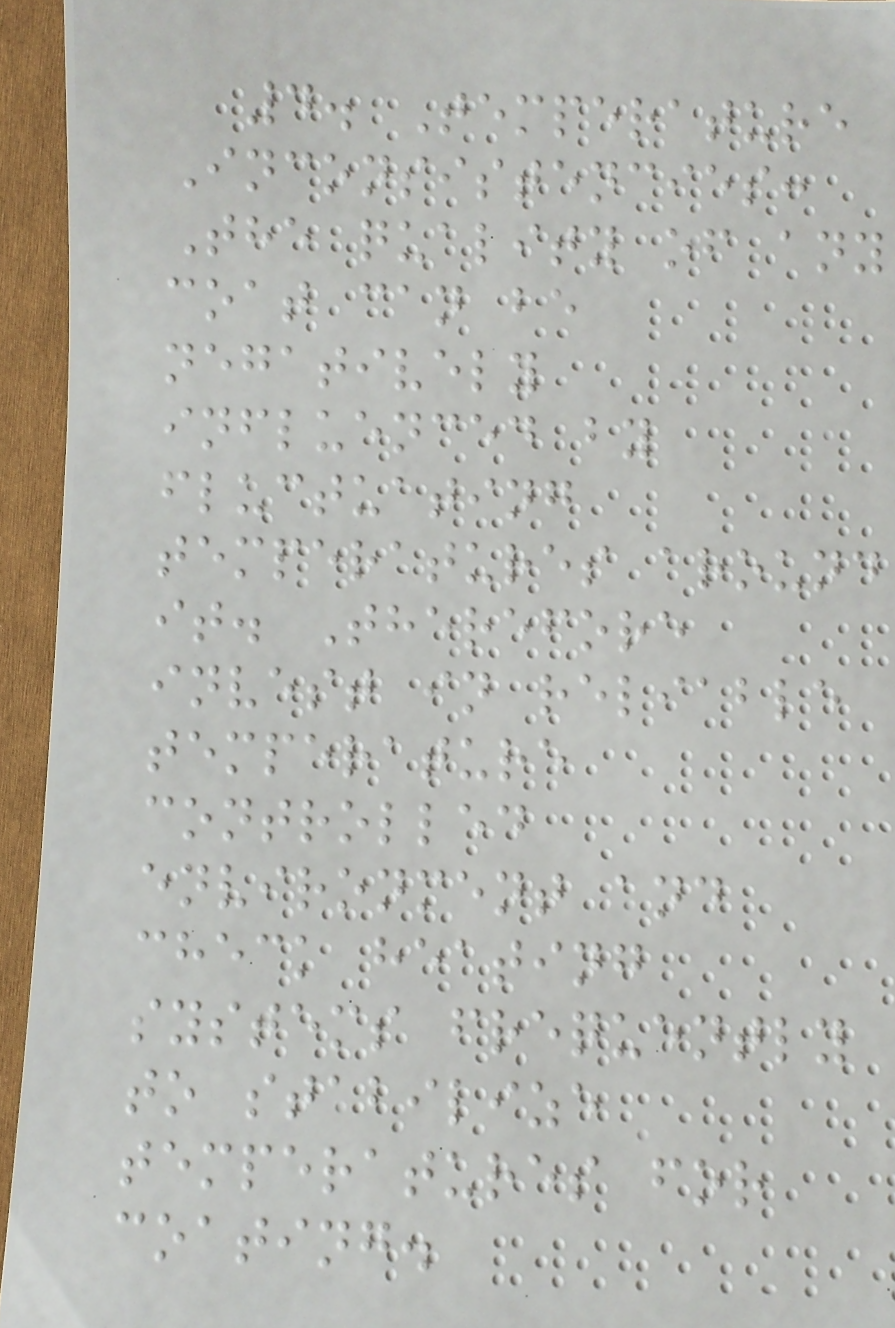4. Temperature
Inconsistencies:
The quality of any
coat can be
negatively
influenced by
fluctuating
temperatures around
it. Therefore
invest in reliable
temperature
controlled
environment and
check heating
systems frequently
to stabilize
temperatures for
coating.
